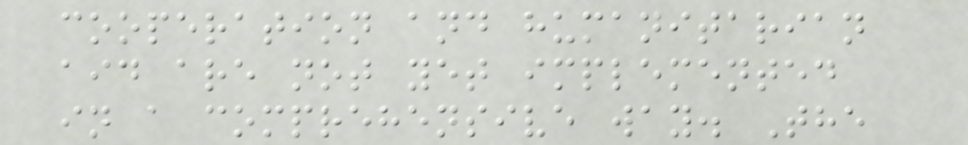cooperation and humanitarian
aid are not yet implemented
in a comprehensive way. The
